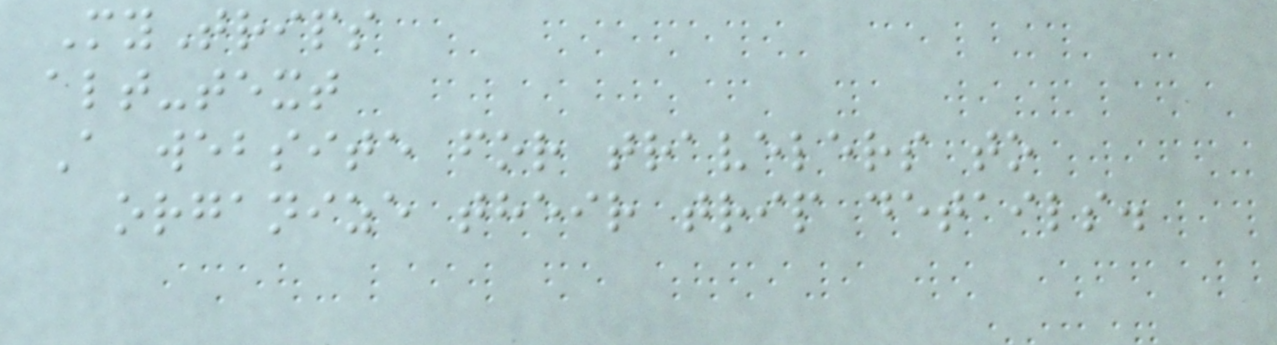MyTrips
alt-text
A website for travelers to
organize their trip details.
